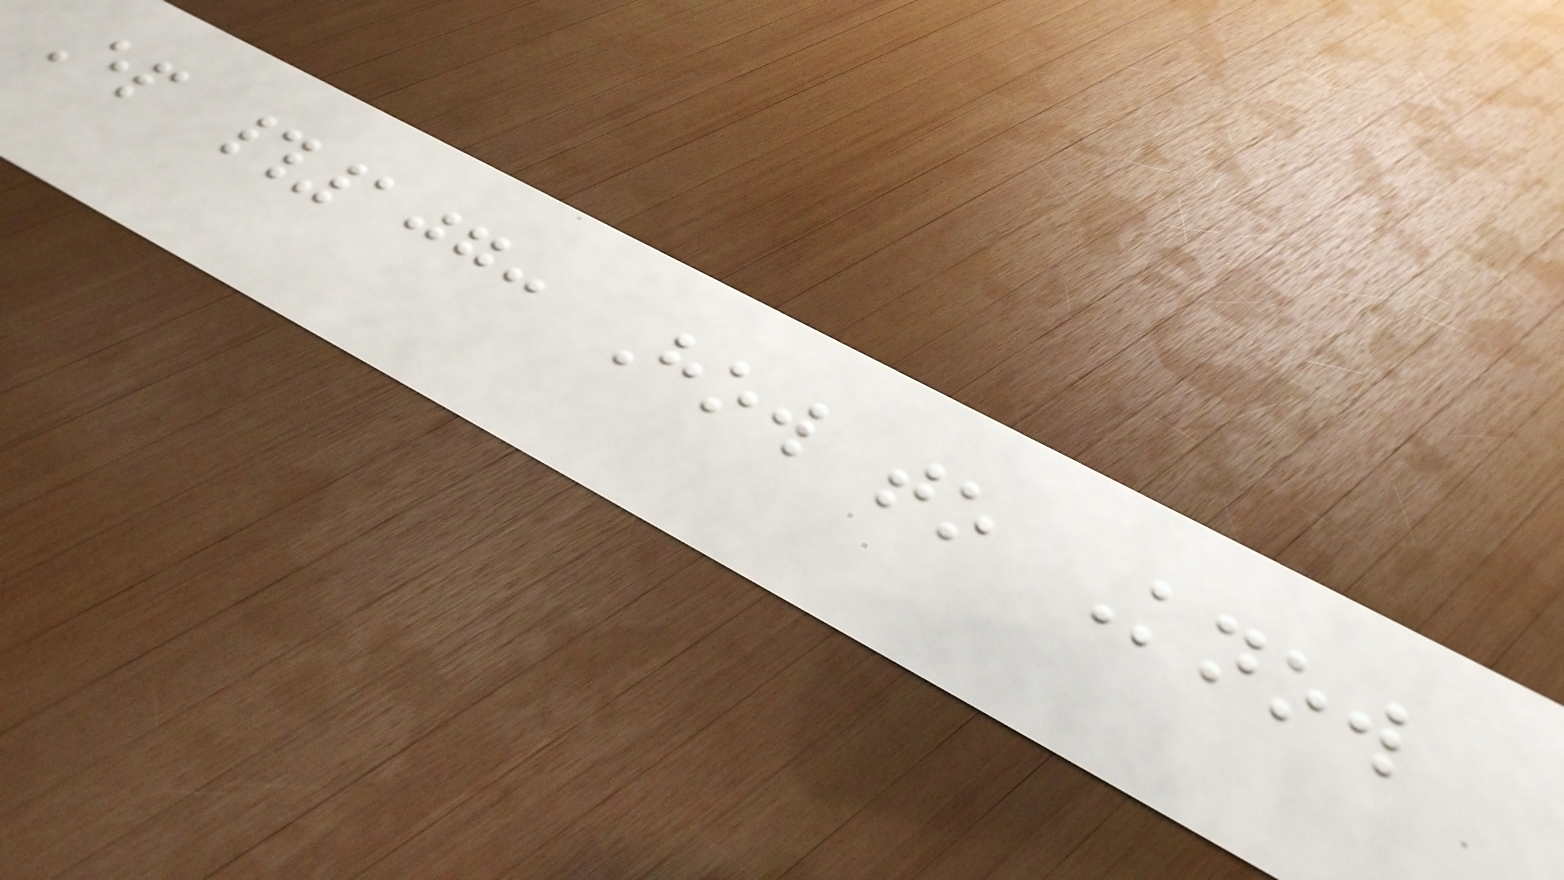Ep #107: How to Know
